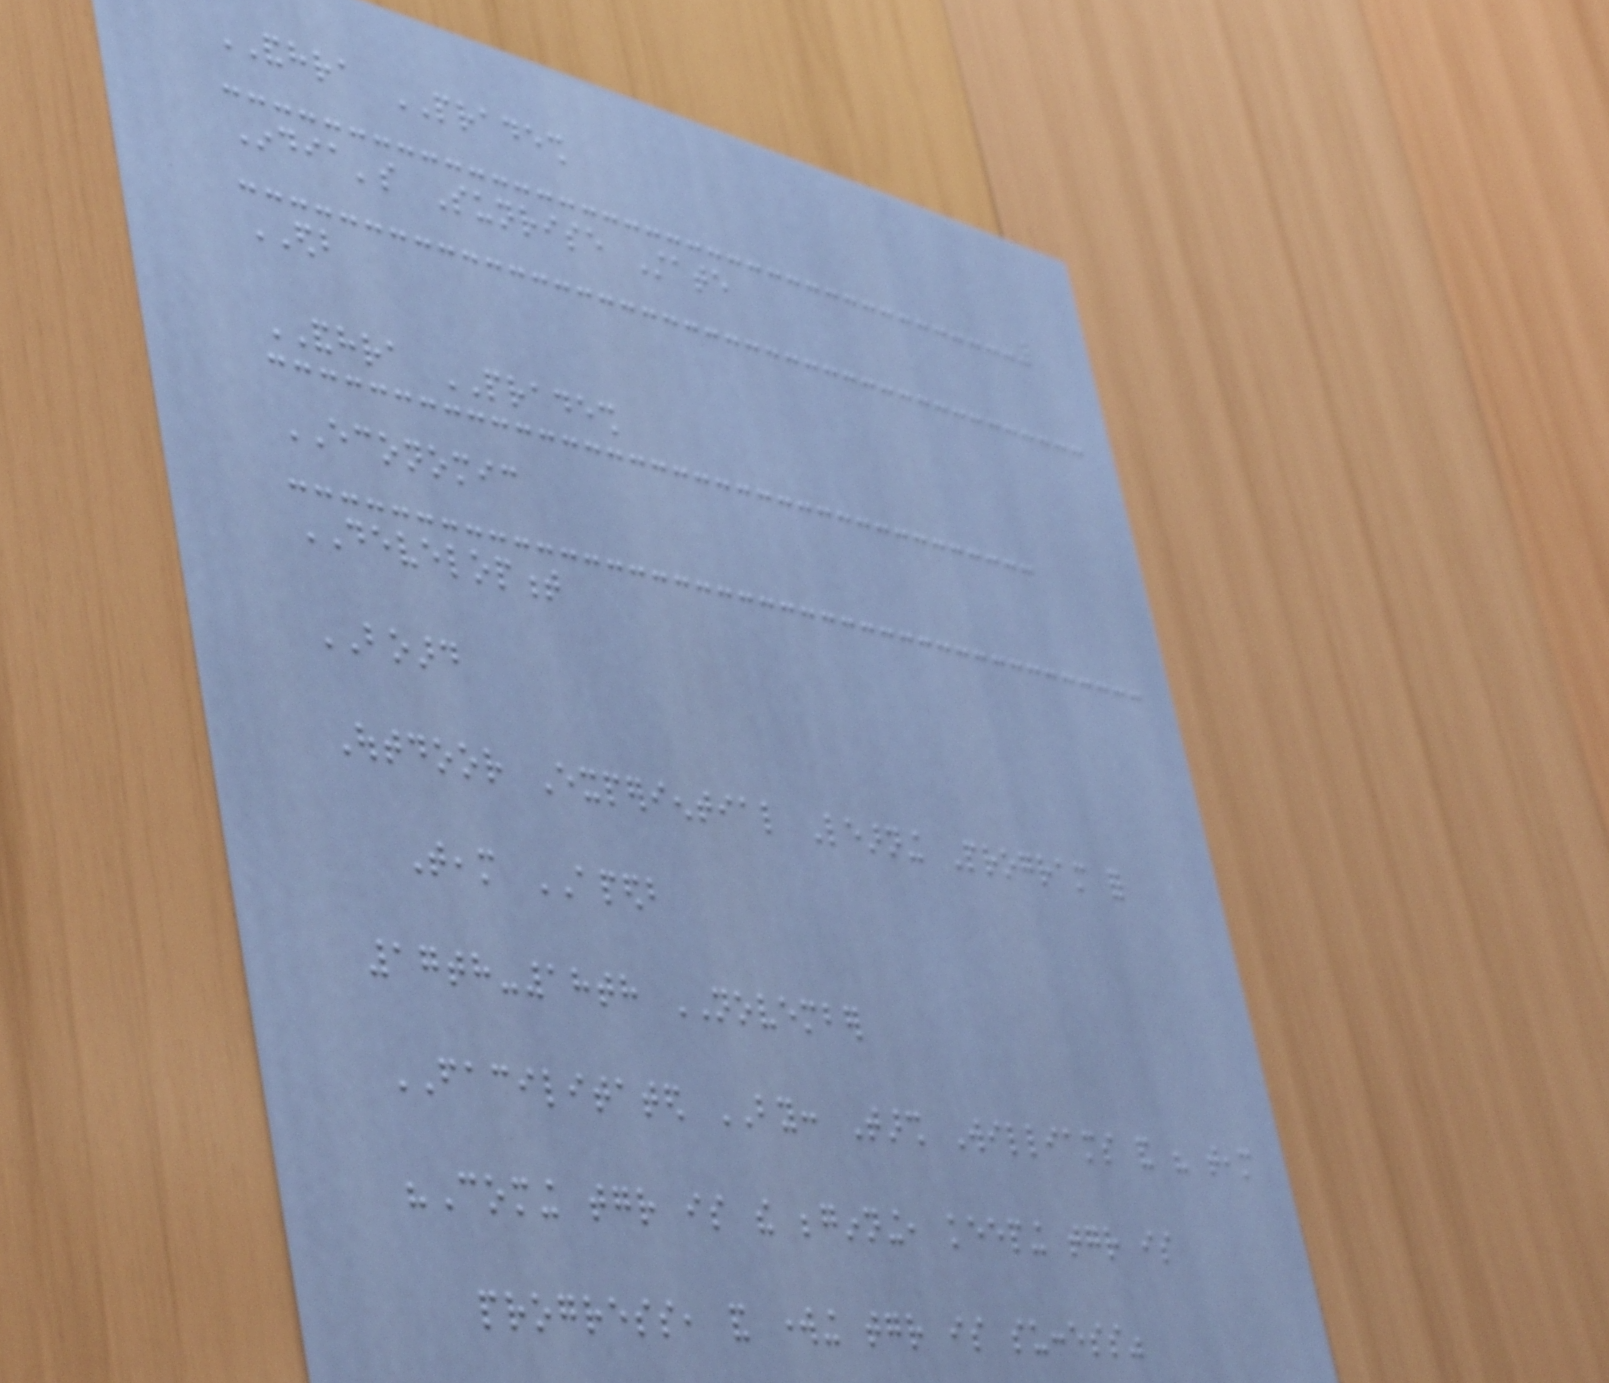ANDHRA PRADESH
India's Sunrise State
EDB
ANDHRA PRADESH
ECONOMIC
DEVELOPMENT
BOARD
Outdoor Experiential Learning Program for
Team APEDB
17th-18th NOVEMBER
FACILITATED BY: Tarsh Williams and his team
"Coming together is the beginning, keeping together is
progress, and working together is success"
